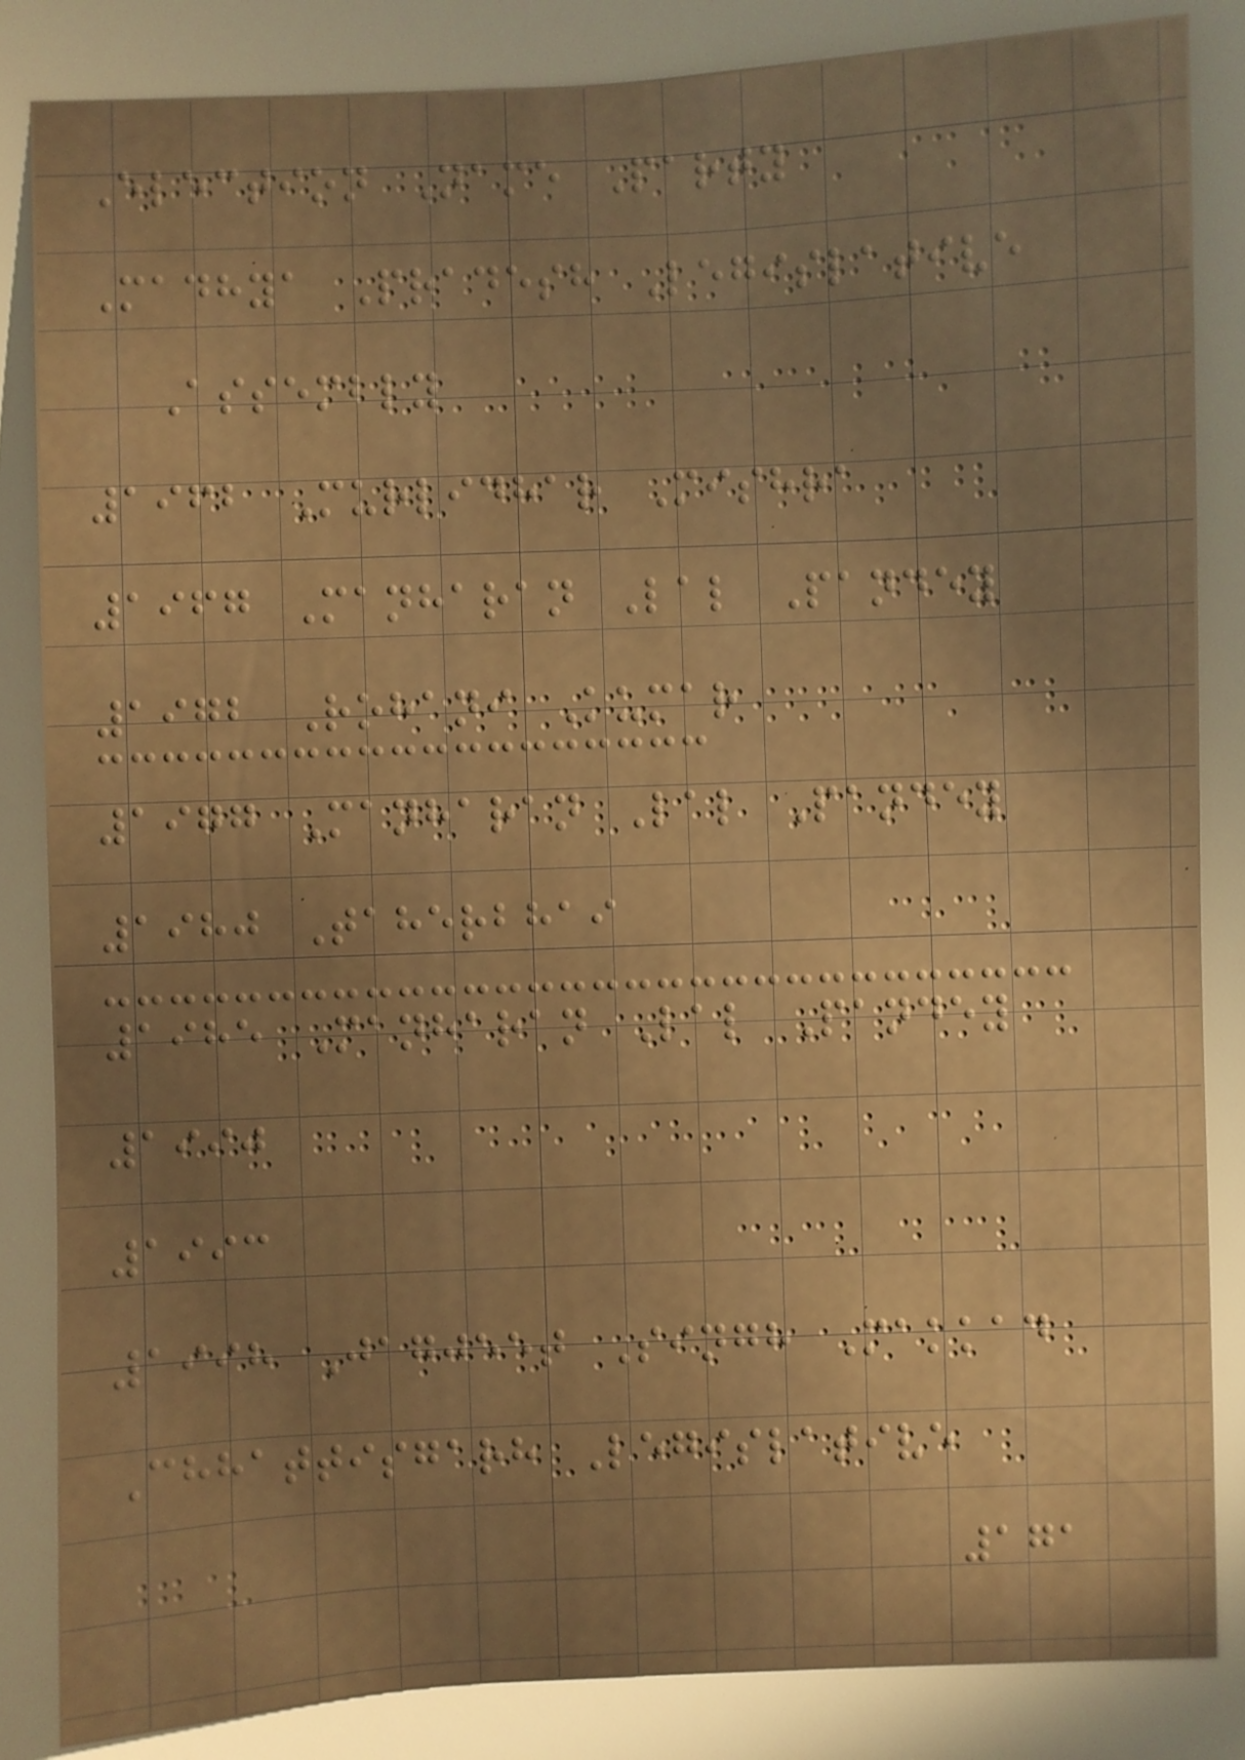Election Name Party
Madhya Pradesh Legislative
Assembly
1962 Murlidhar Mishra
1967 Manharan Lal Pandey
1972 Rohani Kumar
1977 Manharan Lal Pandey
1980 Taherbhai
1985 Manharan Lal Pandey
1990
1993
1998 Jagjeet Singh Makkad
Chhattisgarh Legislative
171
